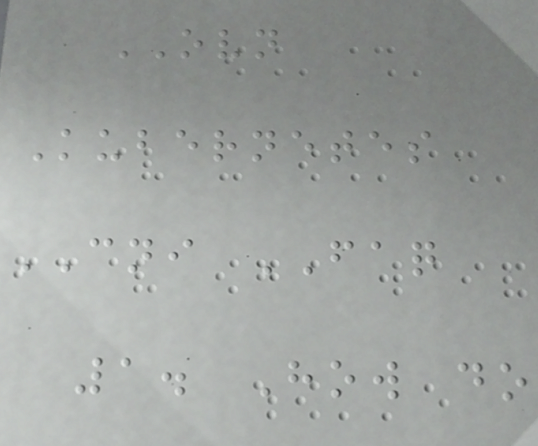OVN
Kubernetes
CNI FAQ
1. How do
